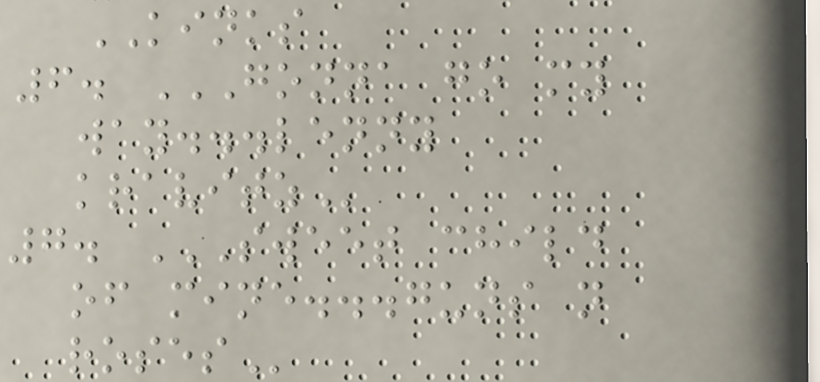KINKS
6. GONNA GO MY
WAY...LENNY
KRAVITZ
7. SWEET CHILD
OF MINE...GUNS N
ROSES
